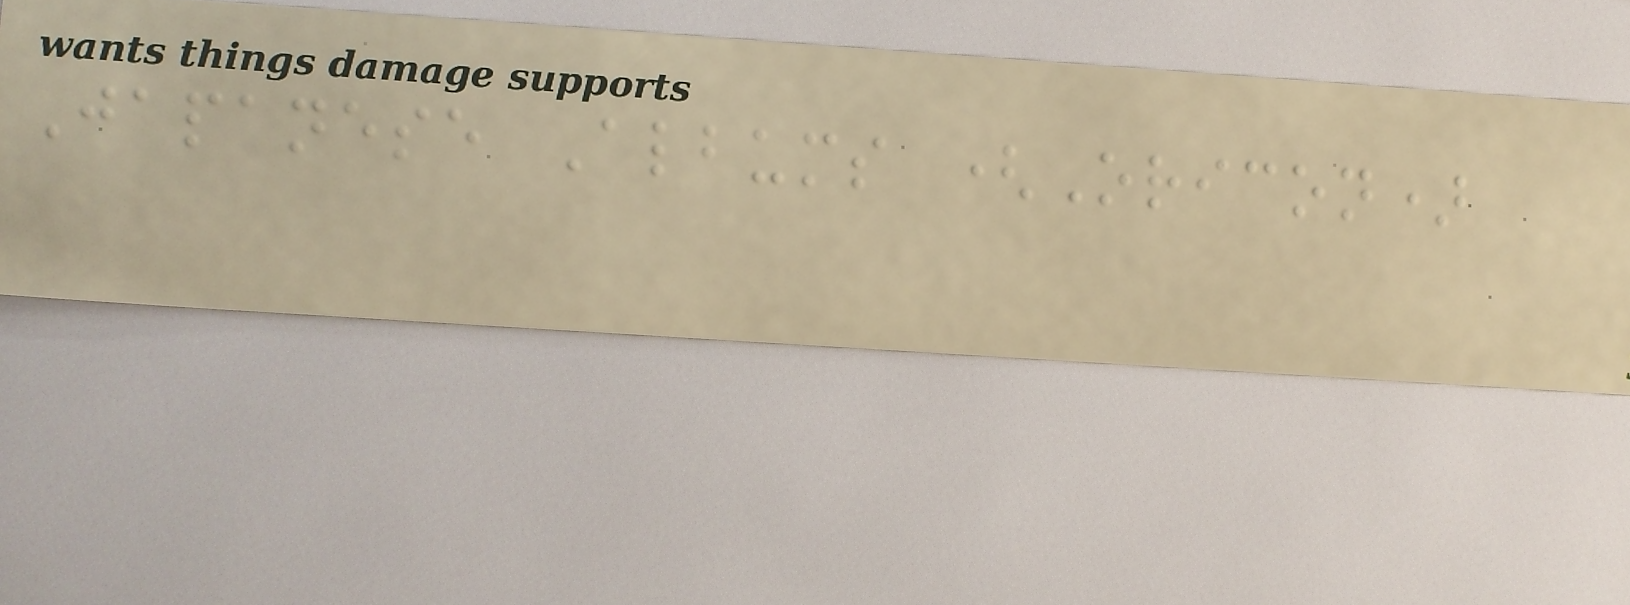Japanese Albums (Oricon)
